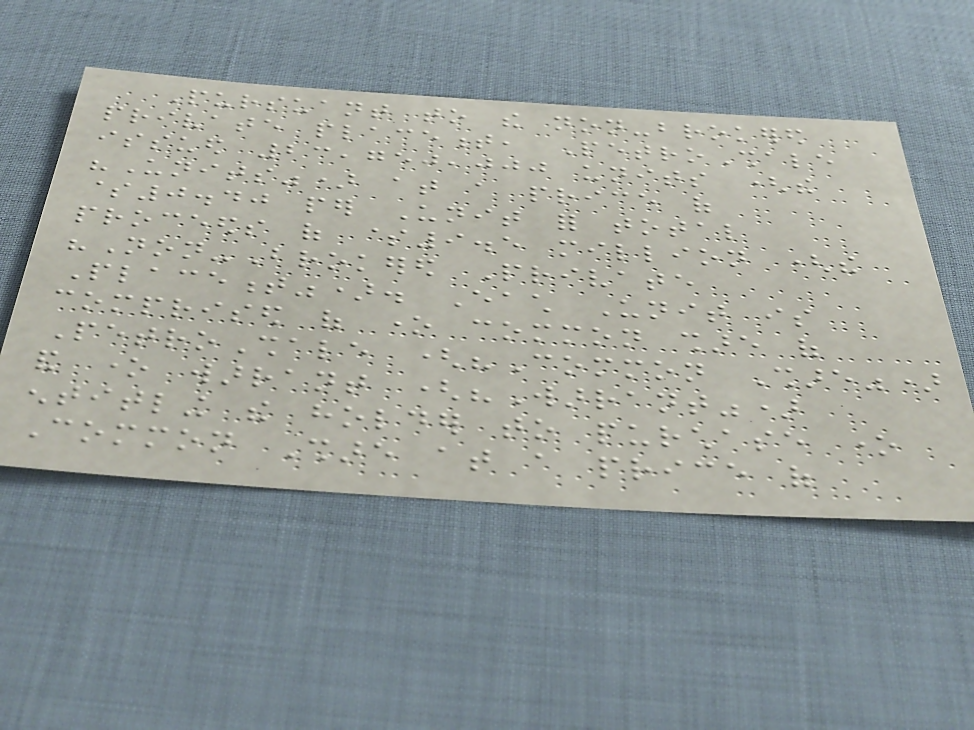Pursuant to the non-brokered
private placement, PetroShale
issued 23,750,000 units (the
"Units") at a price of
$0.40 per Unit for total
proceeds of $9.5 million (the
"Non-Brokered Private
Placement"). Each Unit is
comprised of one common share of
PetroShale ("Common Share")
and one warrant ("Warrant")
entitling the holder to purchase one
Common Share at a price of
